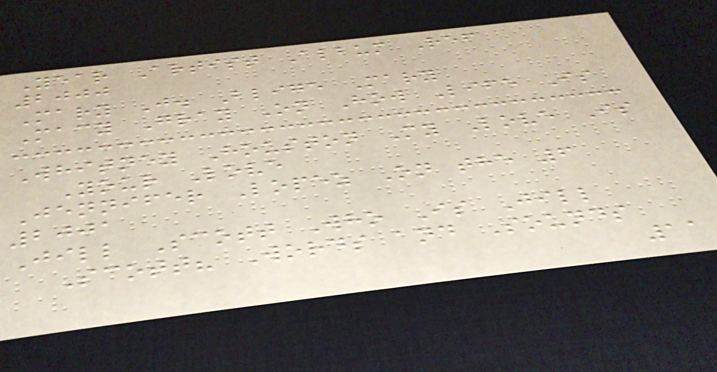Year Artist Album Ref
2000
Mary J. Blige Mary
Macy Gray On How Life Is
Whitney Houston My Love Is
Your Love
Jennifer Lopez On the 6
2001
Jill Scott Who Is Jill
Scott? Words and Sounds
11
